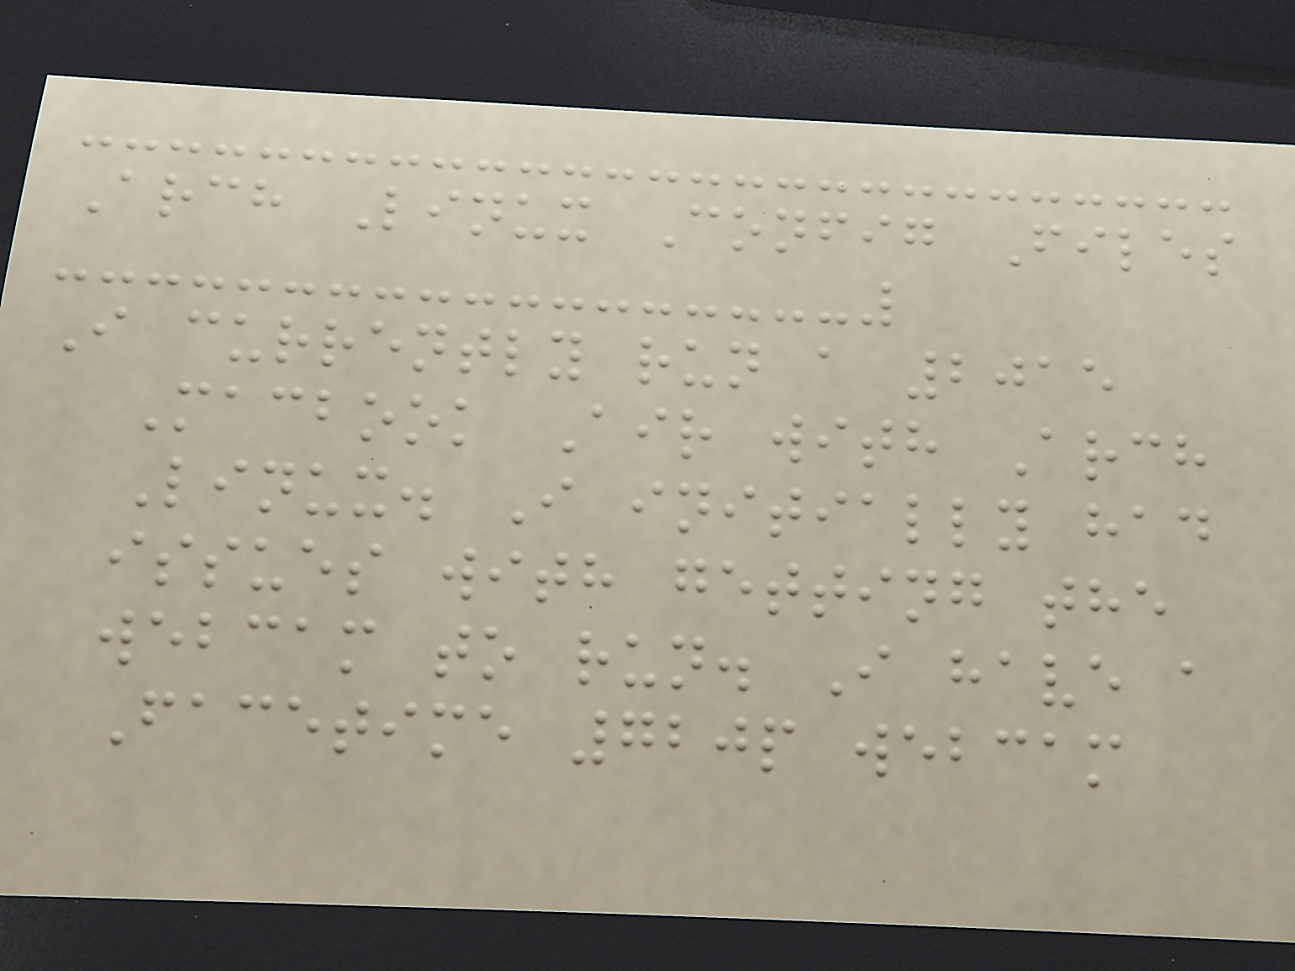Arch Linux Config Files
I currently run a 2015
Macbook Air with Arch
Linux. I initially had
issues with getting the
webcam to run. I have a
Facetime 720p webcam
